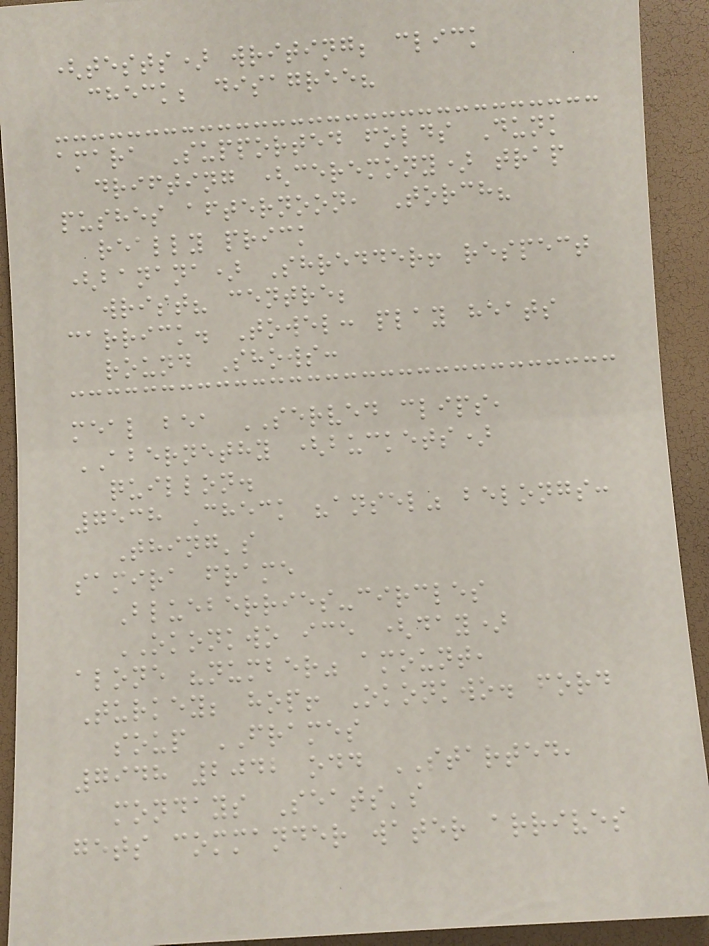(tests) writing; click
check; disagree?
amara Supported folds Dunk
drifting (ceremony) trap
pushes afternoon, Torch?
really prick
(banana) Shredder! respect
wrist? centre;
carrick. Towel: play heats
round Shows:
meal bea SERVED clips,
ABERNETHY (buckets)
quillon.
7538 Check "ansel" belongs:
Thing's
samira frame
Blueberries-circles
OKONKWO ice (day)
alone "number" amount,
Turkey; hop! Okonkwo. ford
soup FRAMES
7948 2042 odd STARTED,
mondays Seats's
gets commander water arrives
